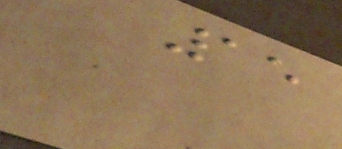15
